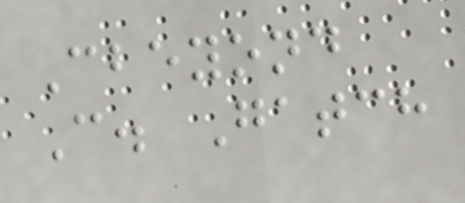Cbeyond
C. Gatch
